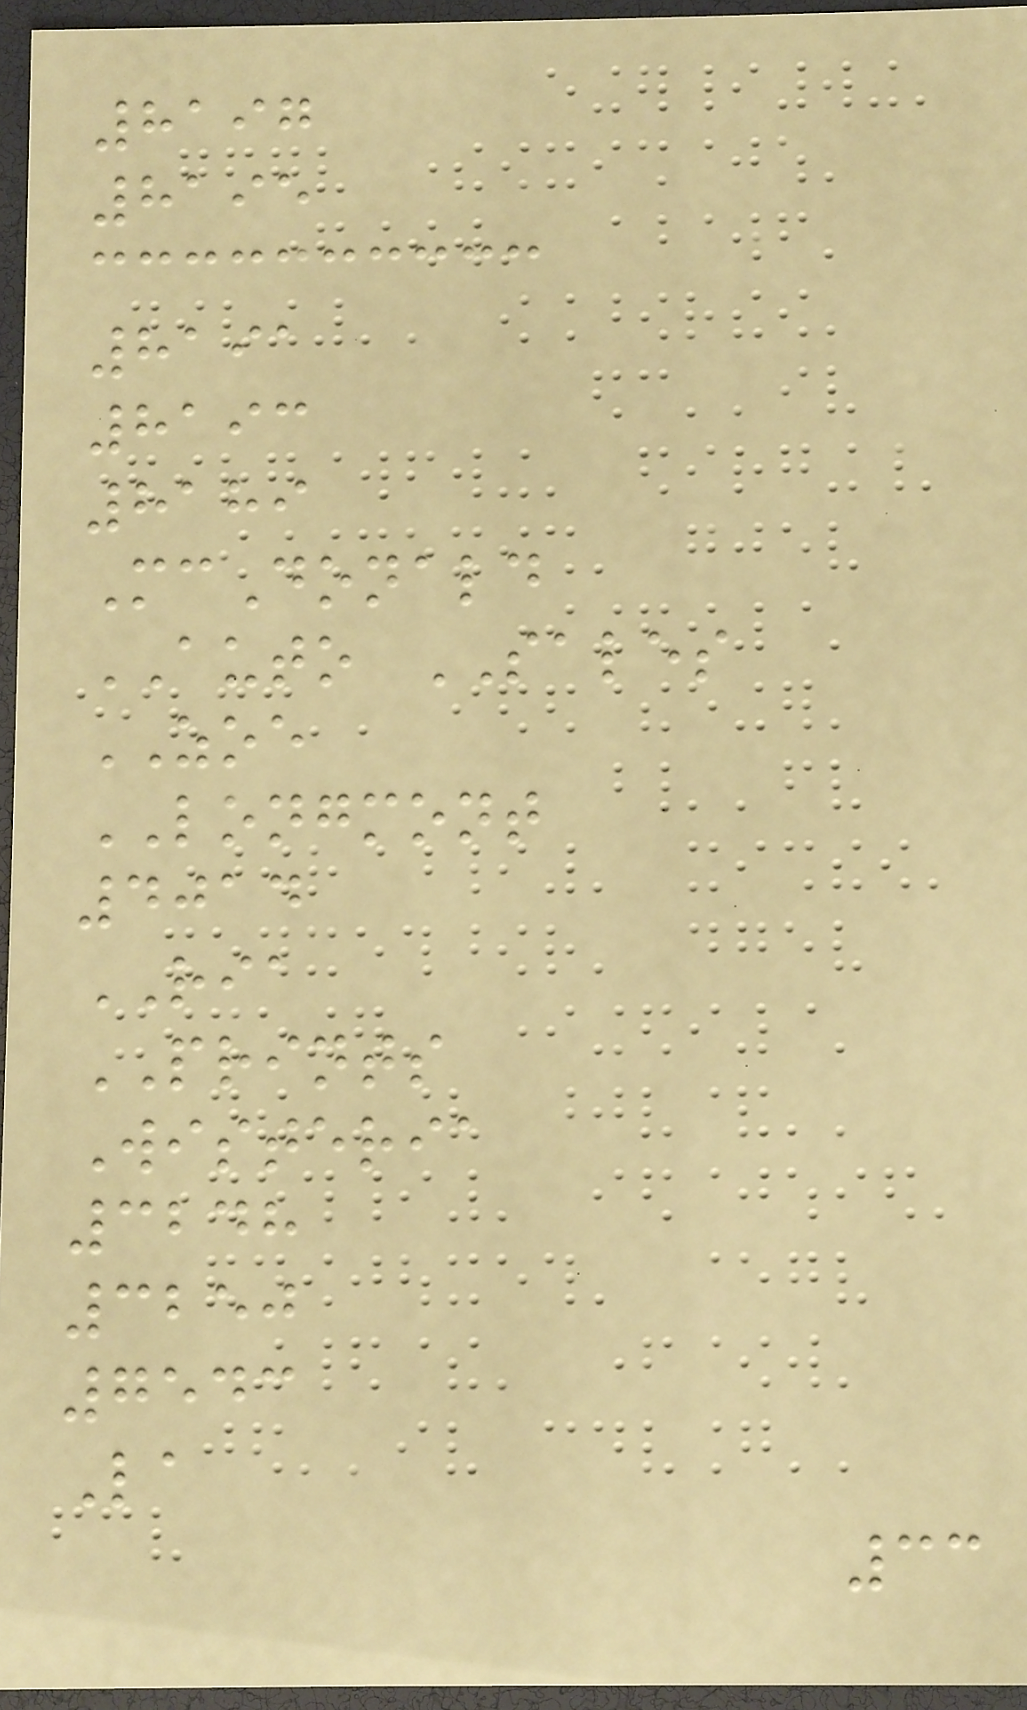8197
8195
8191
8193
8189
McDonald
AUTO SALES
ZOE
LONGMONT
4014
RIA
PRINTS
Wisteria
3248
3250
7543
La
33
